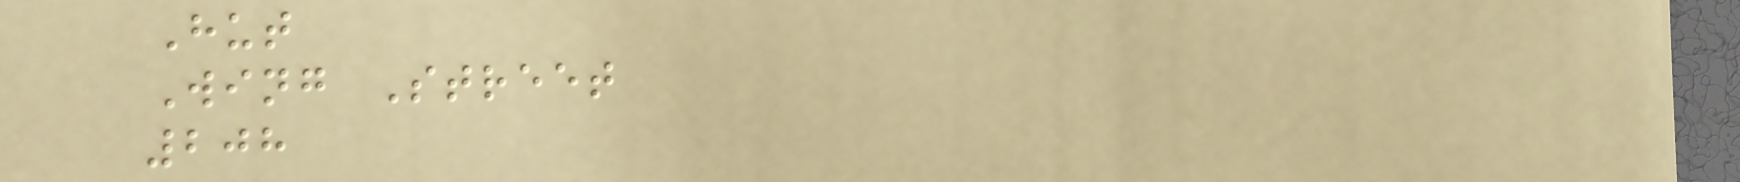Hut
Wing Street
208
